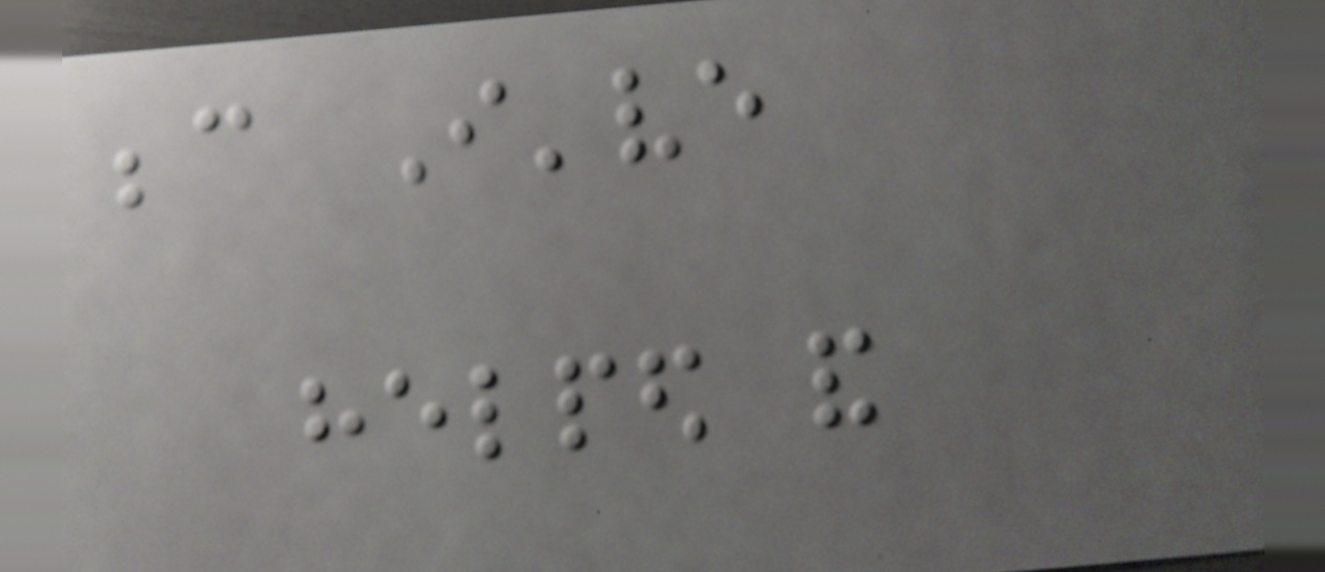because I've
helped and
